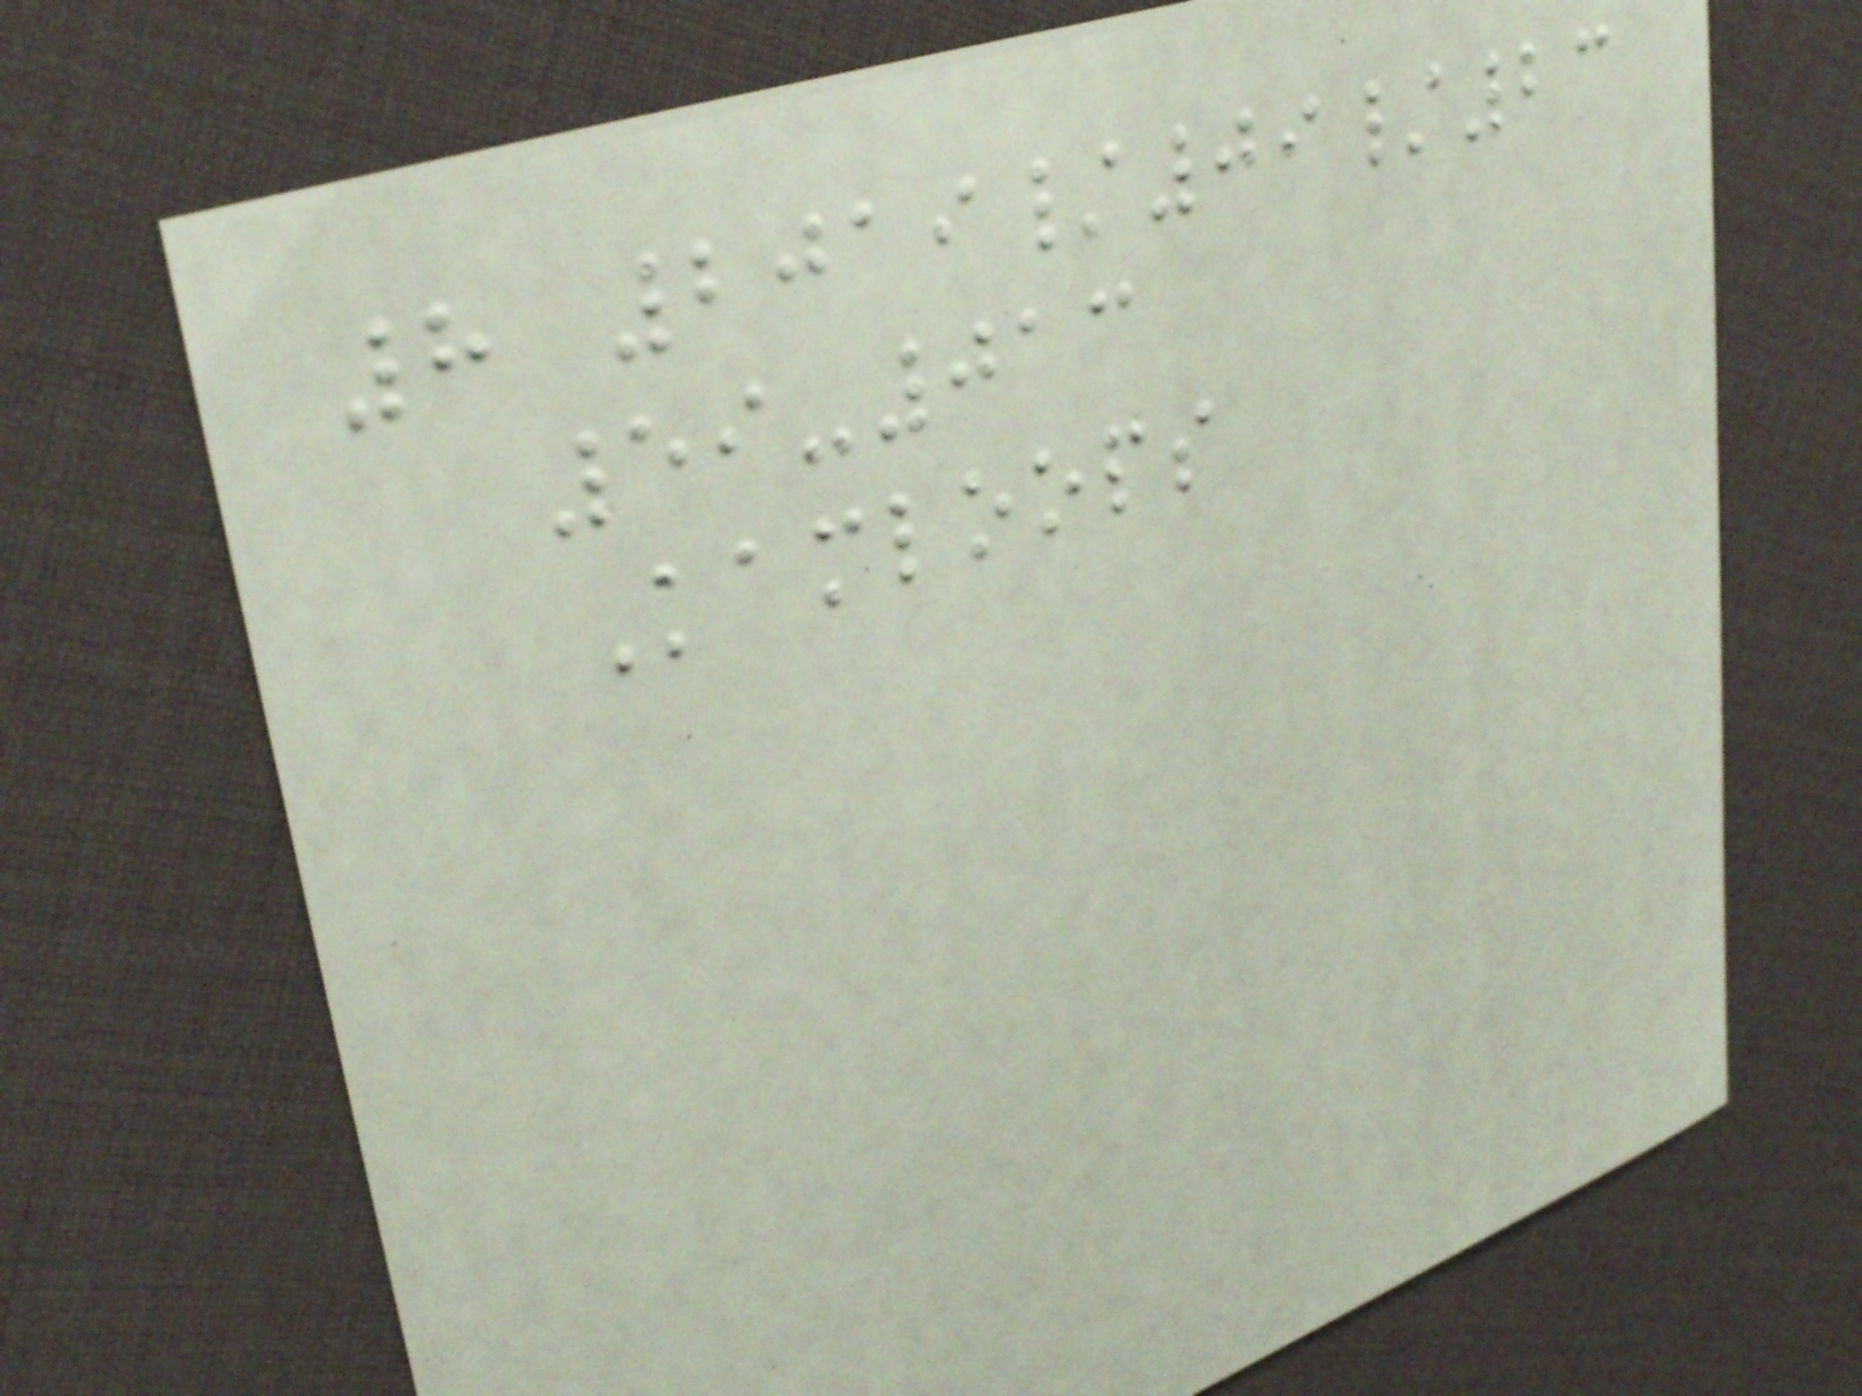8 2019/09/23
59-013
Kamloops
